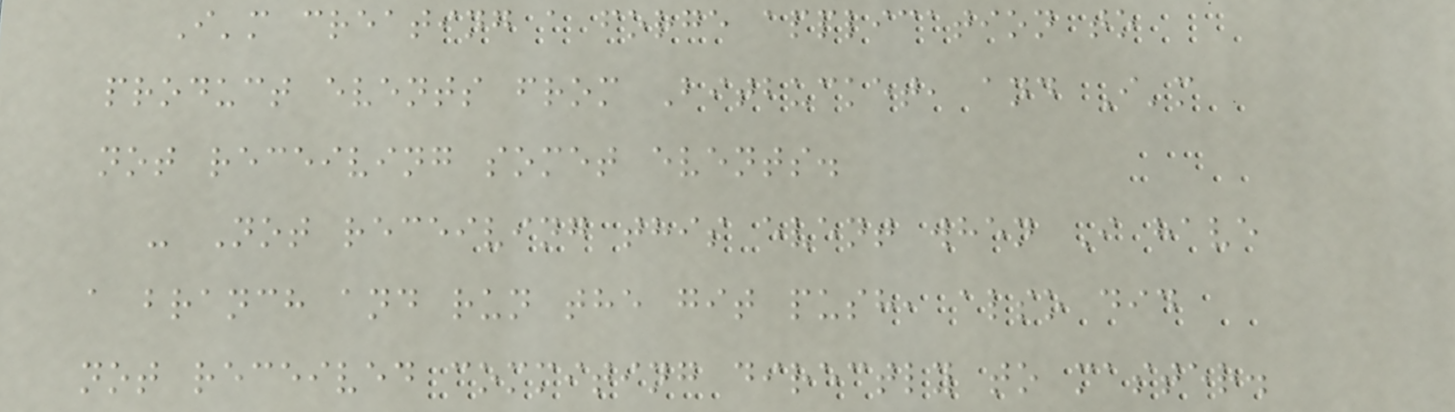I'm creating a forge application to
product events from Bitbucket, and I'm
not receiving somet events.
- Not receiving this event when I have
a branch and run the git push, also did
not received commiting directly to master.
